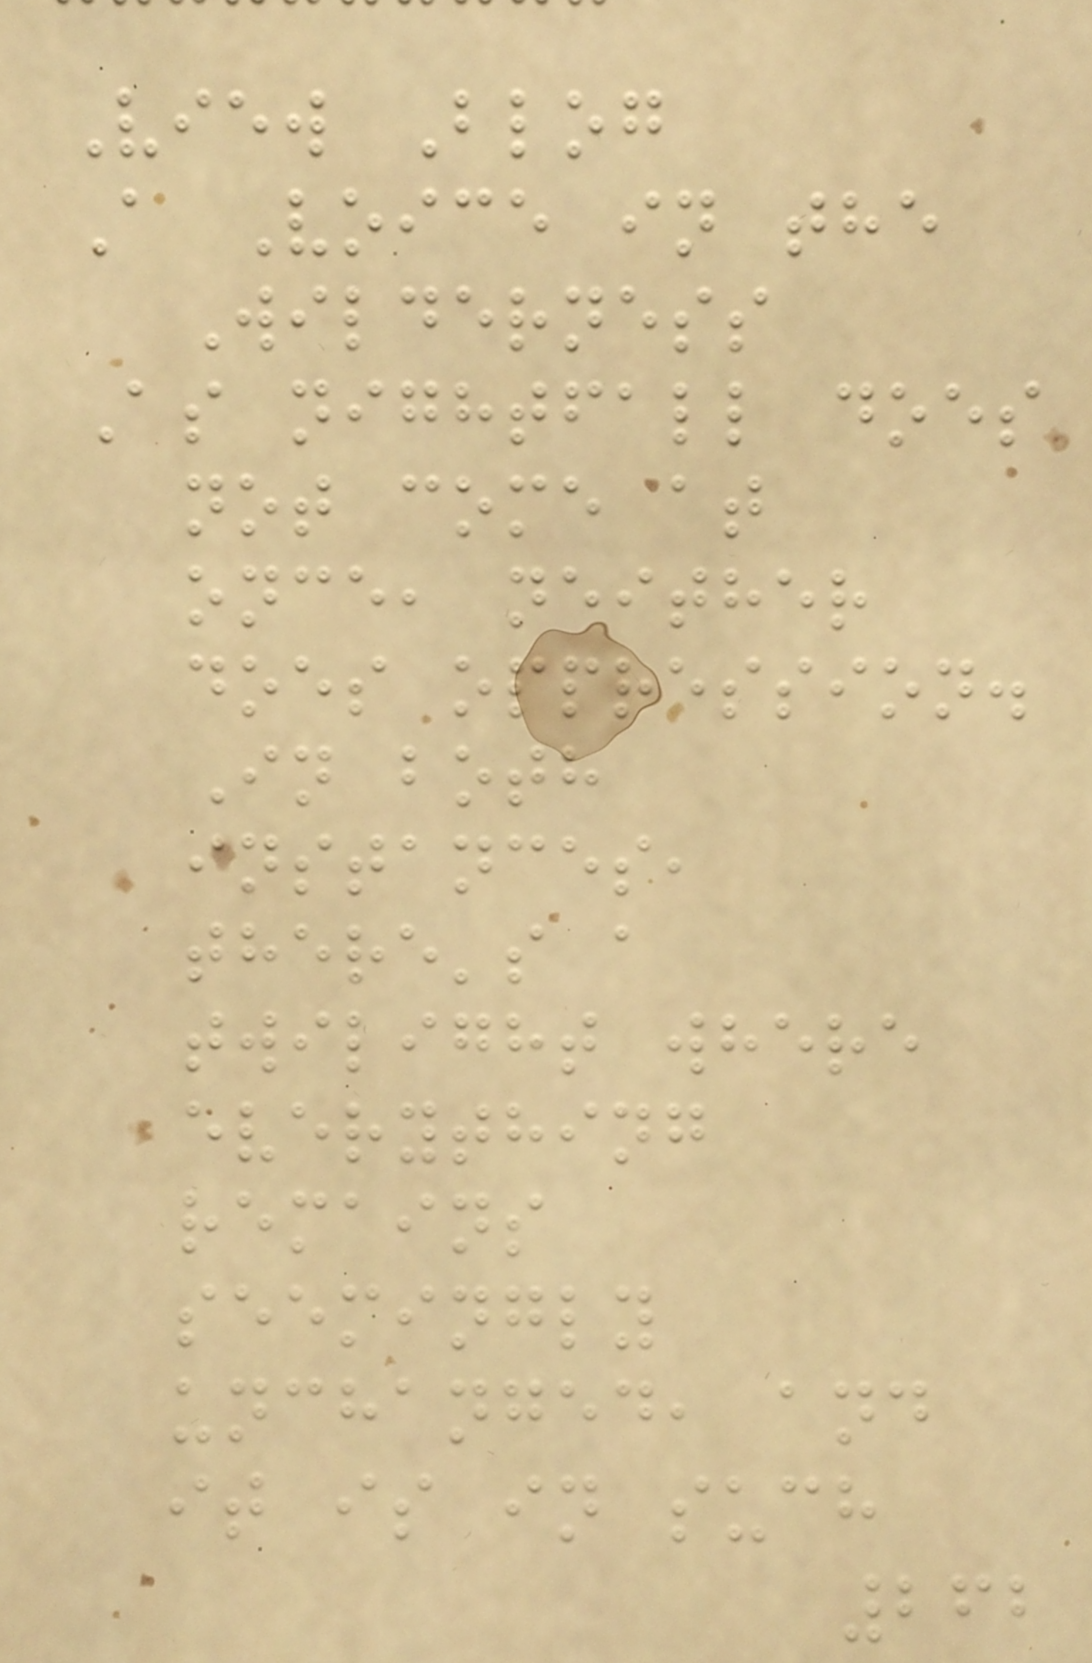View Blog
A Voice in the
Wilderness
As nightfall does
not come at
once, neither
does oppression.
In both
instances,
there's a
twilight where
everything
remains
seemingly
unchanged, and
it is in such
262
